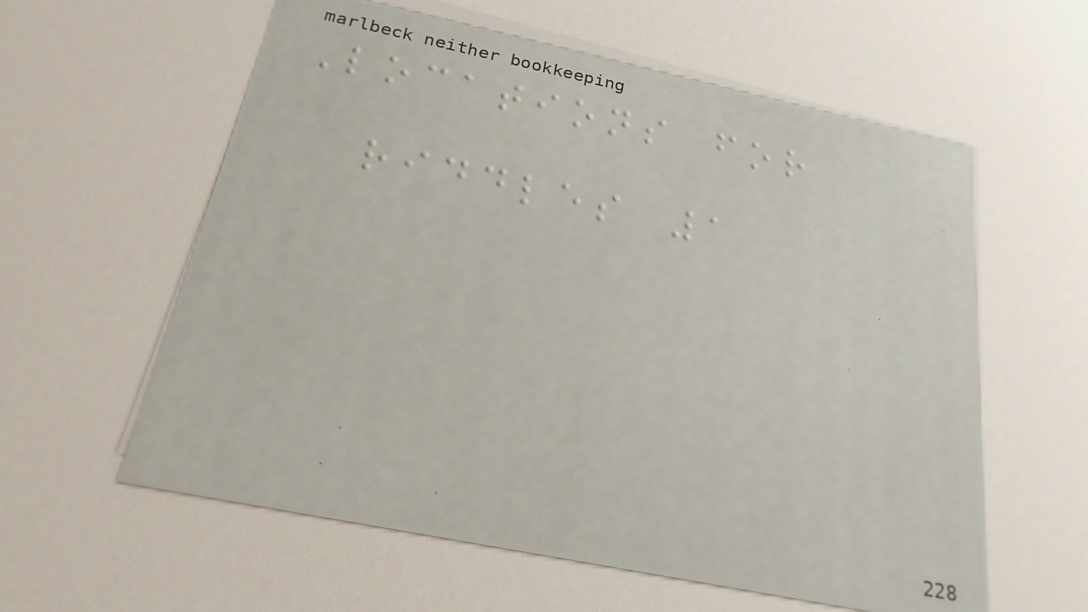Locations for
riddles 1
